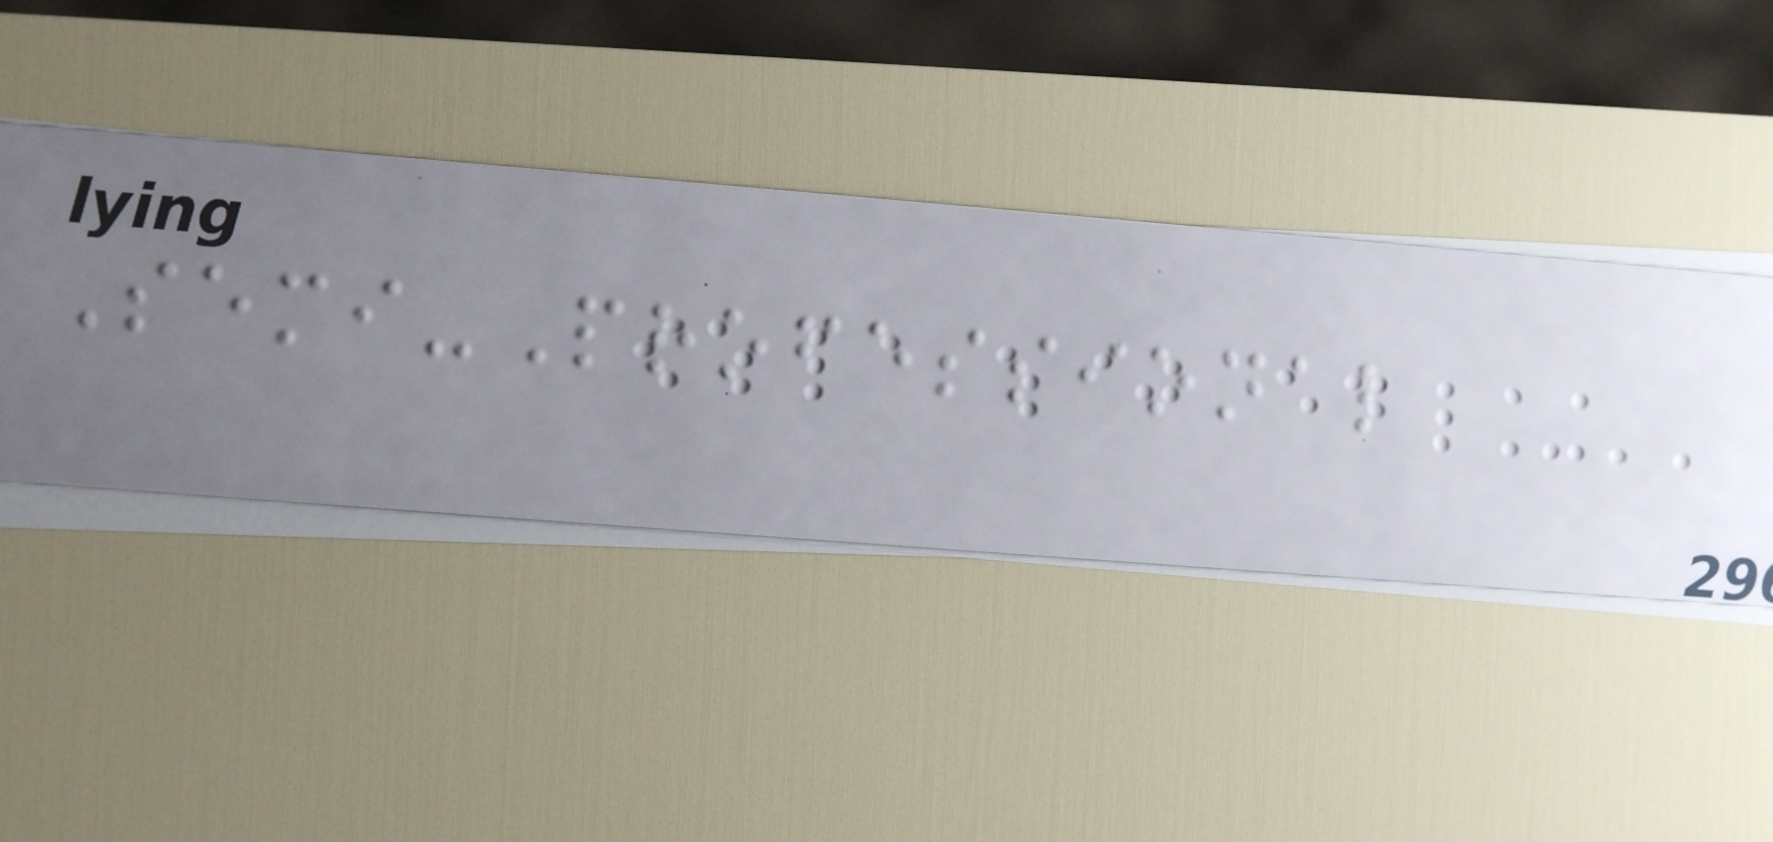Semi-Professional
